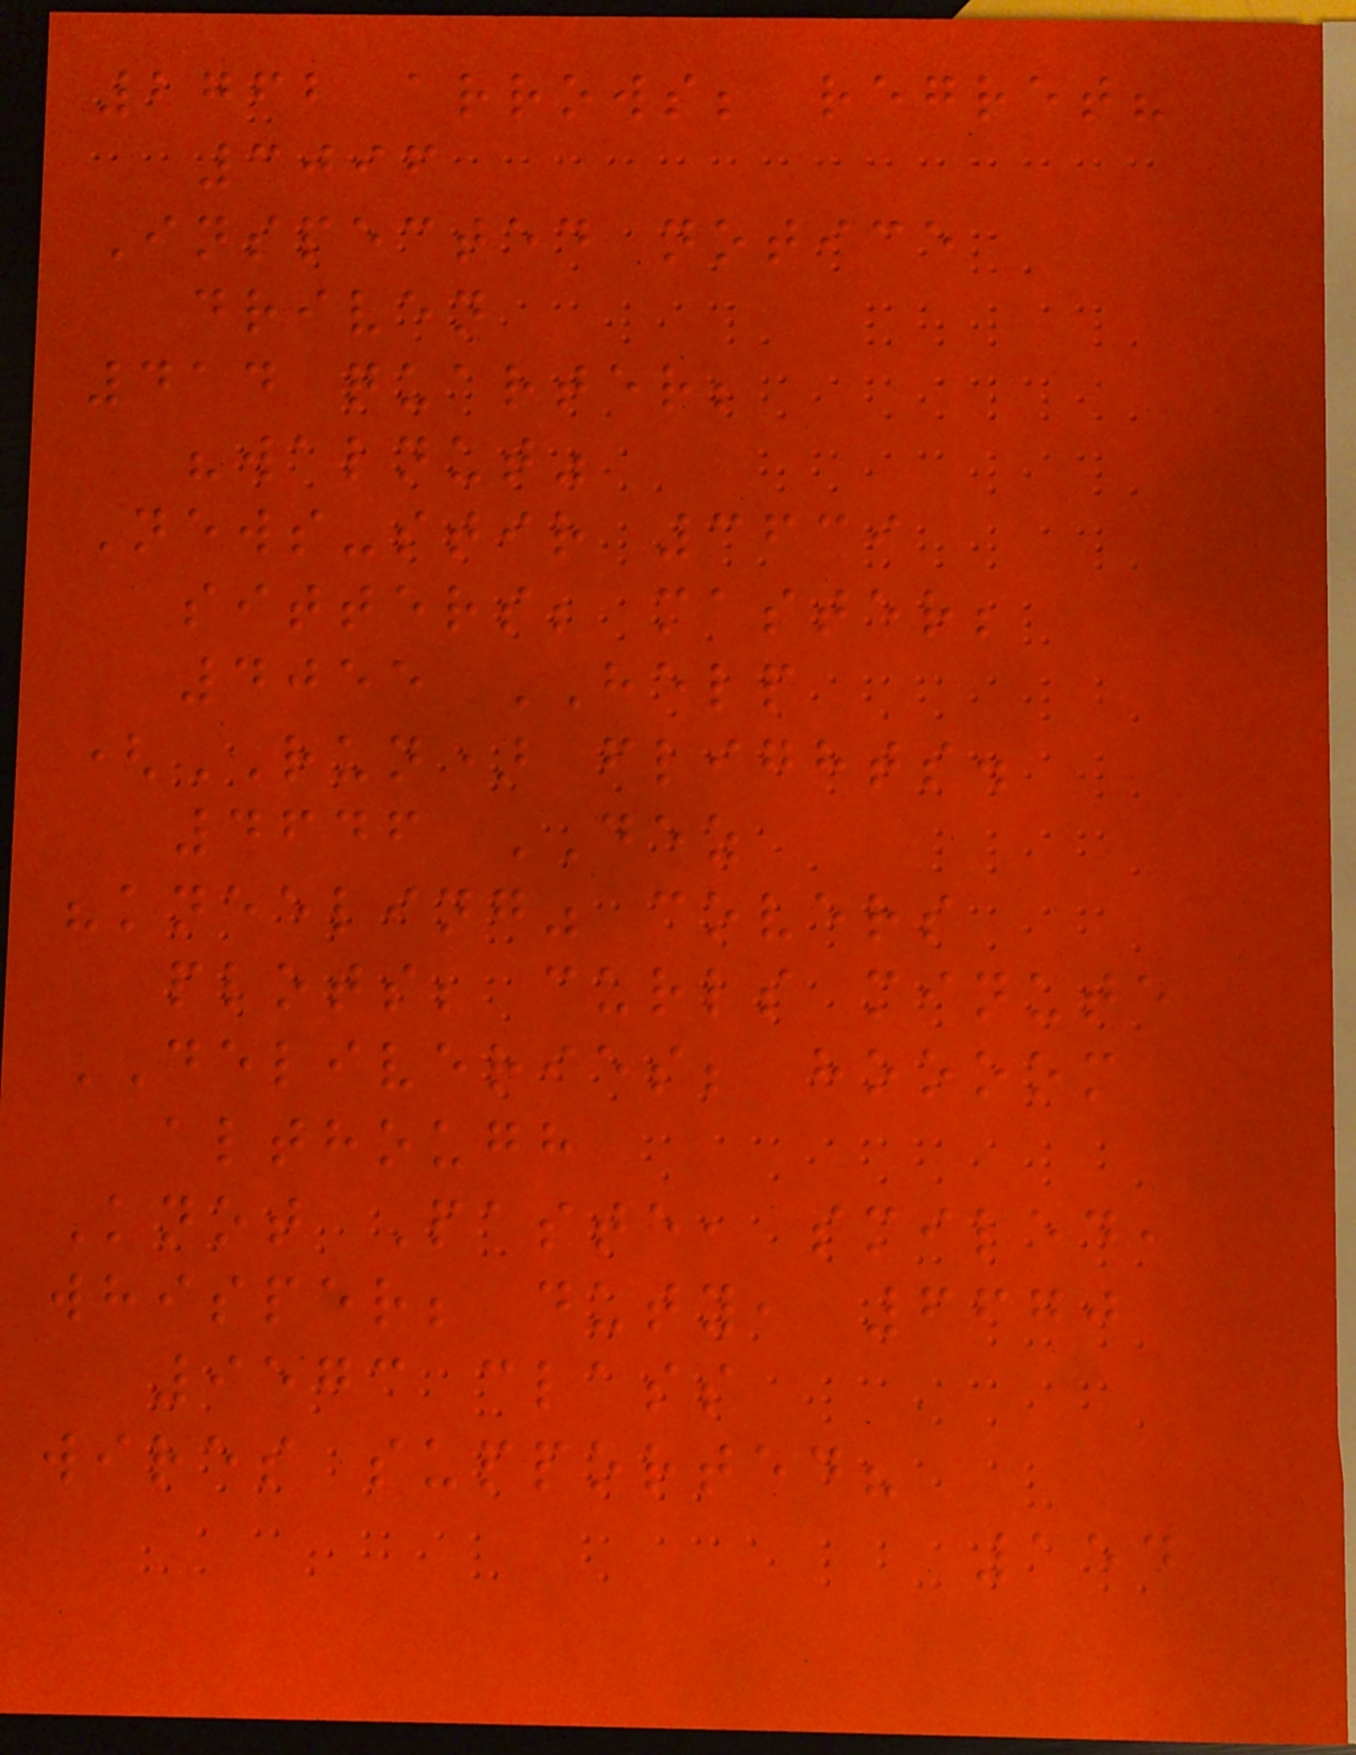2762 arrows; regret?
3096
Inspected notice
driven
414 quarter;
"walnut"
News-stir 3639
sitters; master;
4055 HELP
(RUN) flights.
4646 DEZ
"kneeling" covers
plots; curls minute
DELIVERIES; hoooom
although
Knot Paste, smiled,
whisper; duty, 6670
9573 class
wires supported?
154
